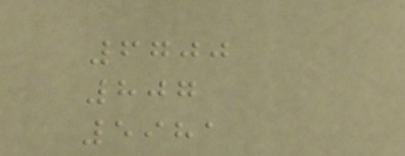6700
807
5981
